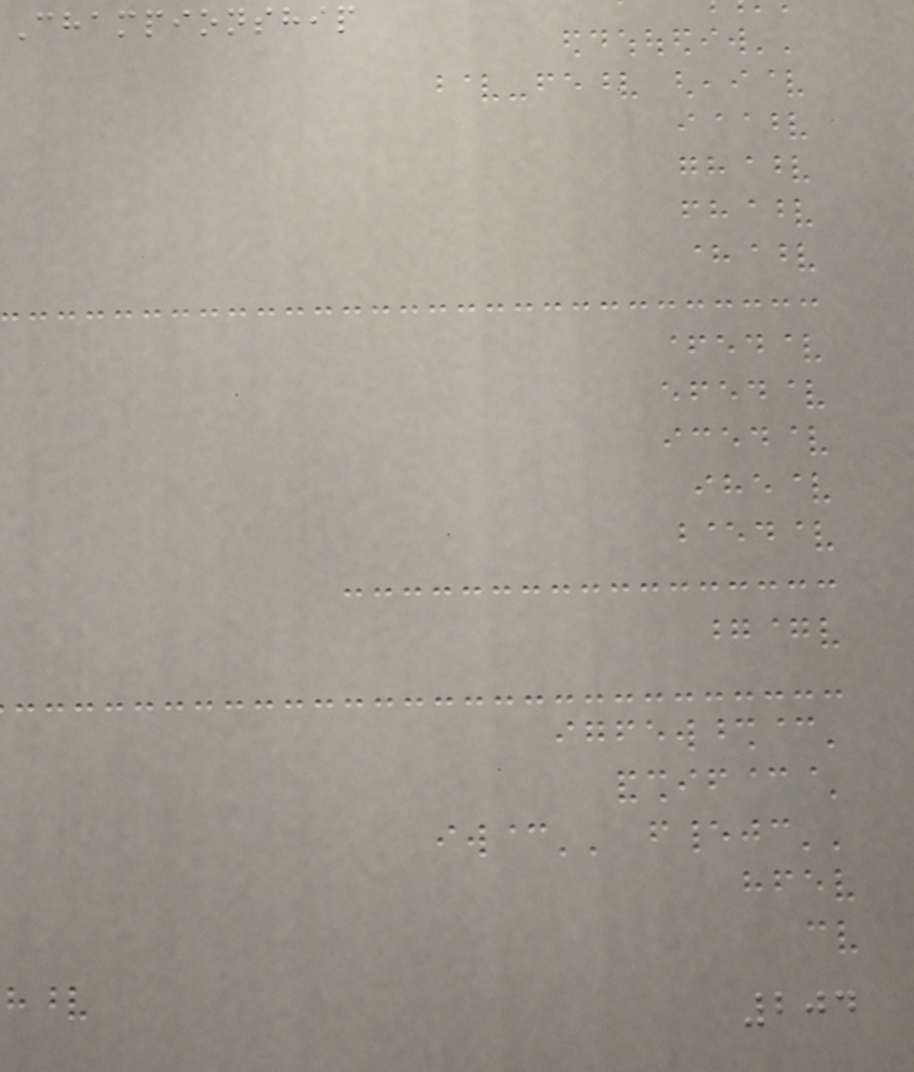Championship
204
